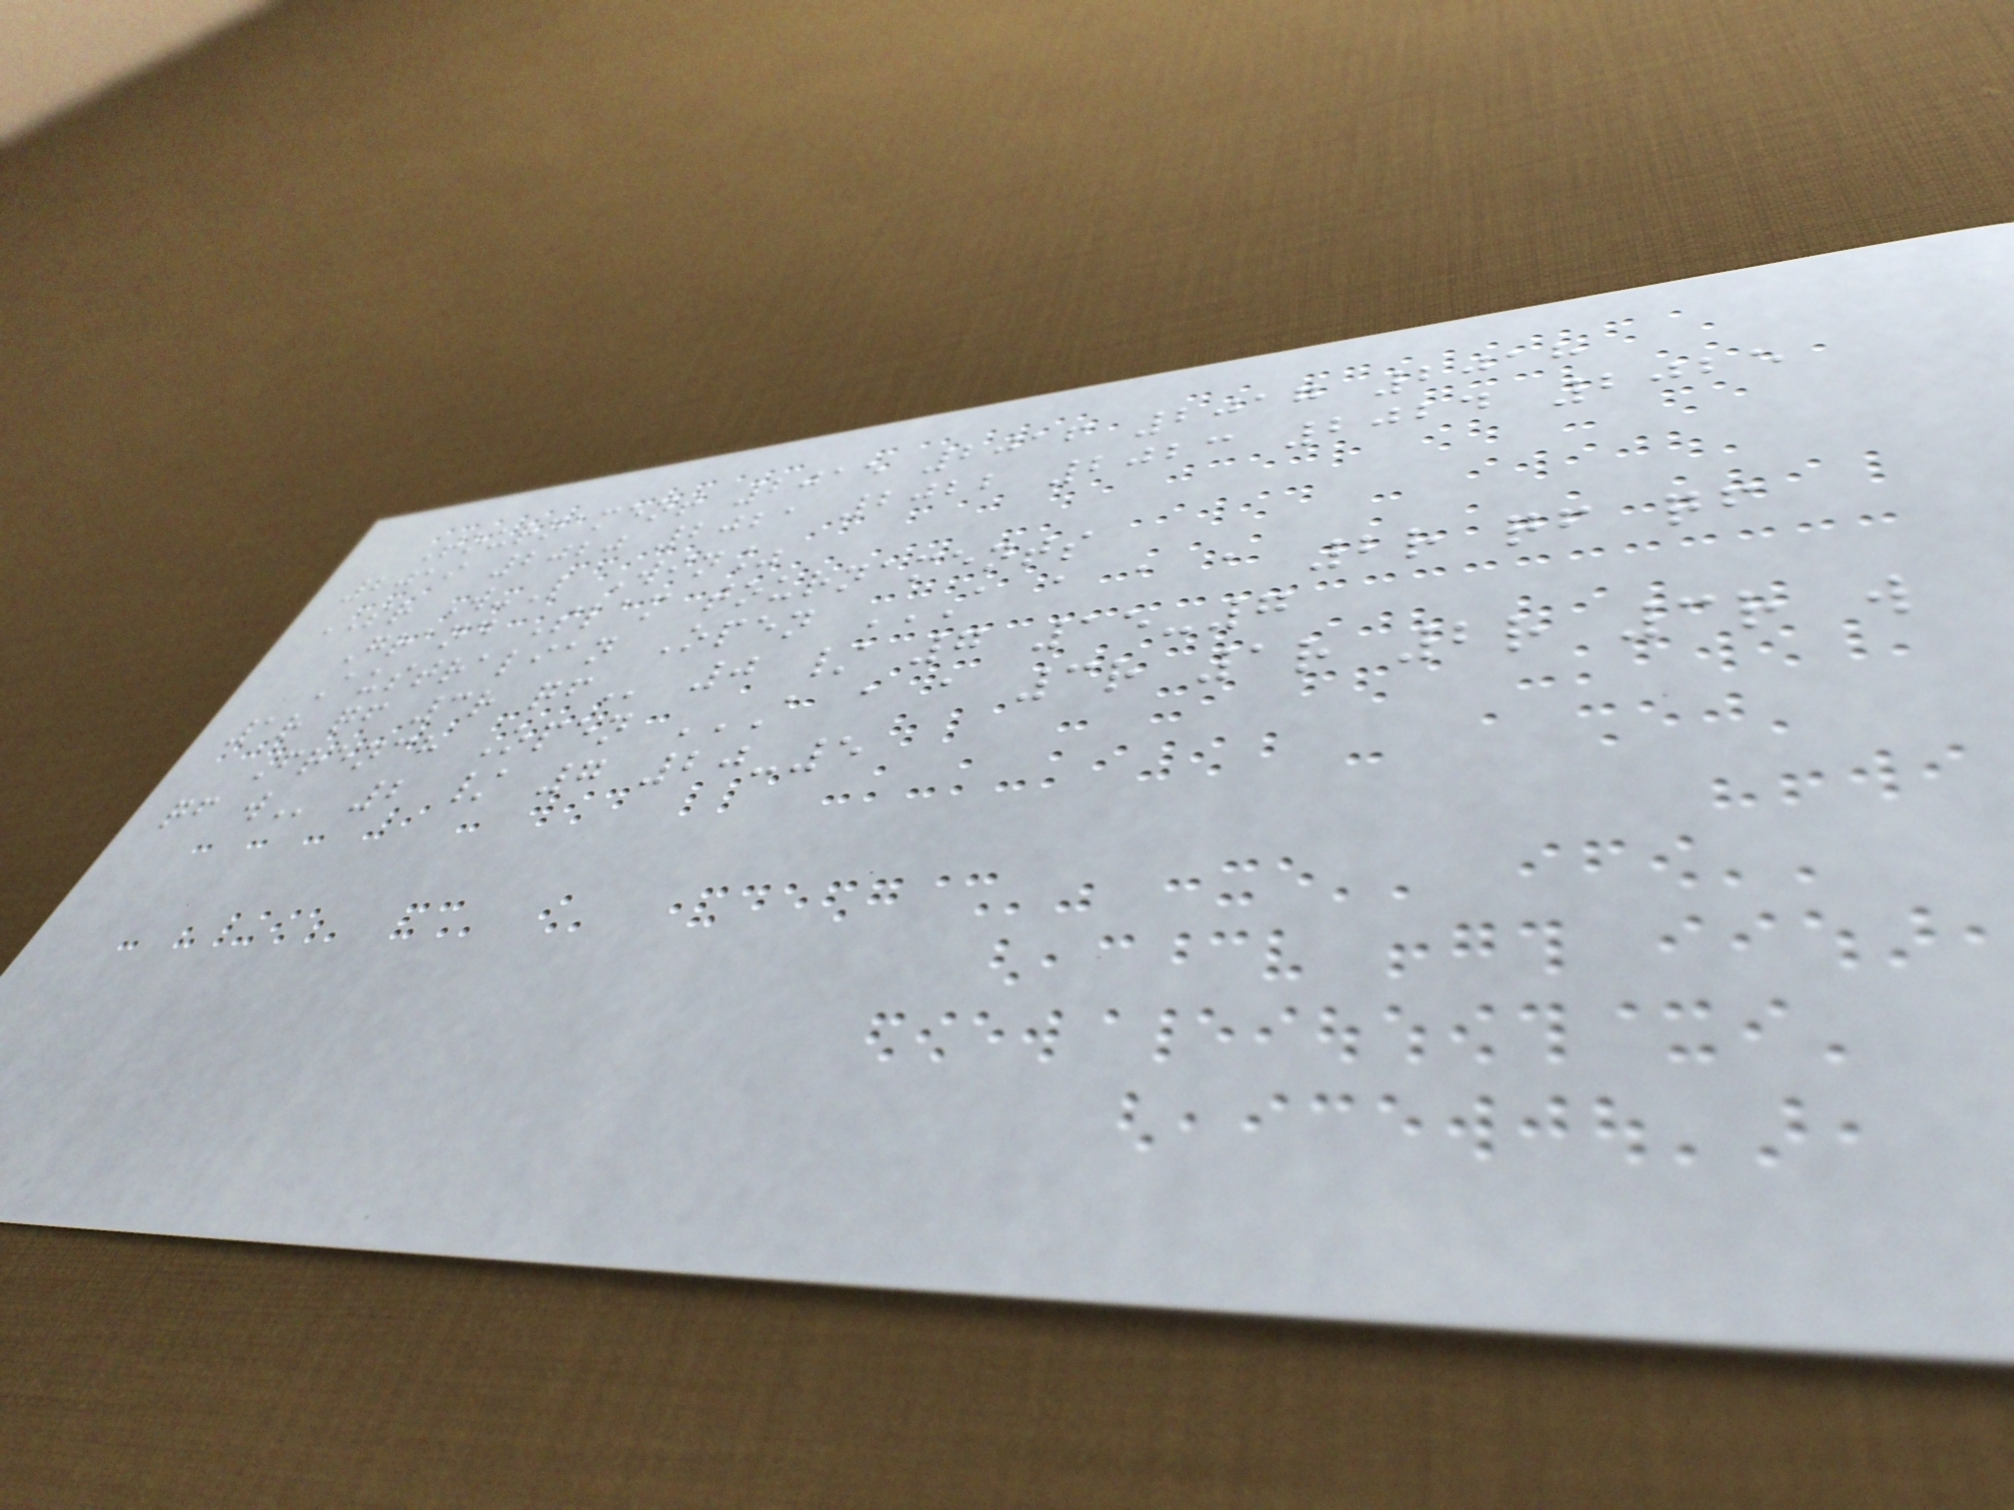Tournament 2015 2016 2017 2018
2019 2020 2021 2022 2023 2024 2025
SR W-L Win%
Grand Slam tournaments
Australian Open A A A A 2R QF QF
1R QF 3R QF 0 / 7 15-7
French Open A A A 3R 1R 2R 3R W
QF W 2 / 7 20-5
